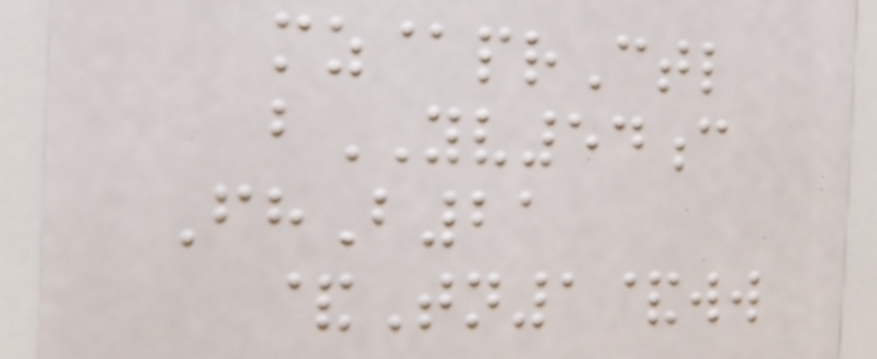mz@prCtl
bYV54c
FhB21
&Tn1&ww
